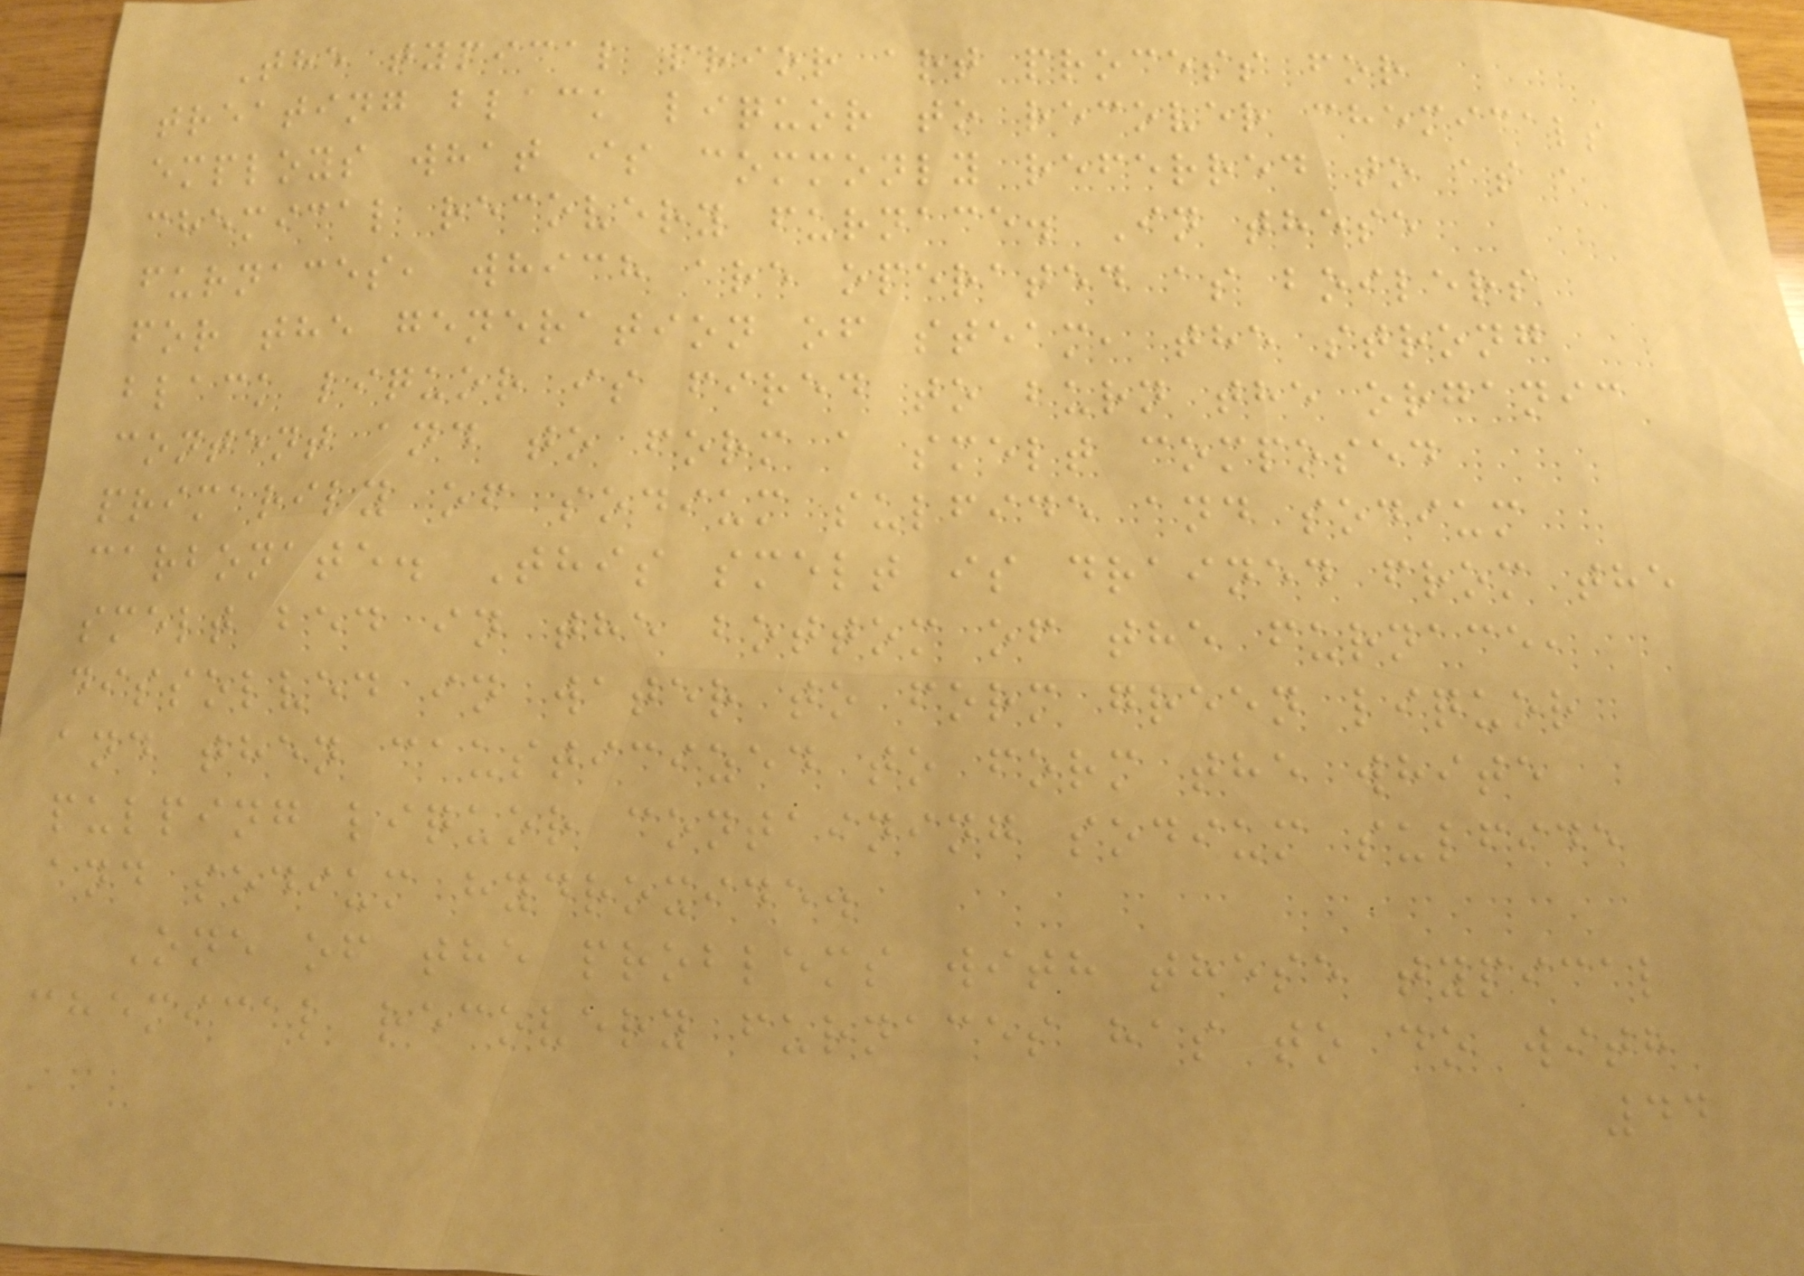The typical prior art process for
treating black liquor to recover chemicals
employs what is commonly referred to as a
chemical recovery furnace. In these
furnaces, which are operated as boilers
for the generation of steam, the strong
black liquor is fired to burn the organic
content and to form a smelt composed
primarily of sodium sulfide and sodium
carbonate. This smelt is drained from the
smelt bed in the bottom of the furnace,
dissolved in water to form green liquor
and then causticized to form the white
pulping liquor containing sodium sulfide
and sodium hydroxide.
One of the problems with these typical
chemical recovery furnaces has to do with
44
